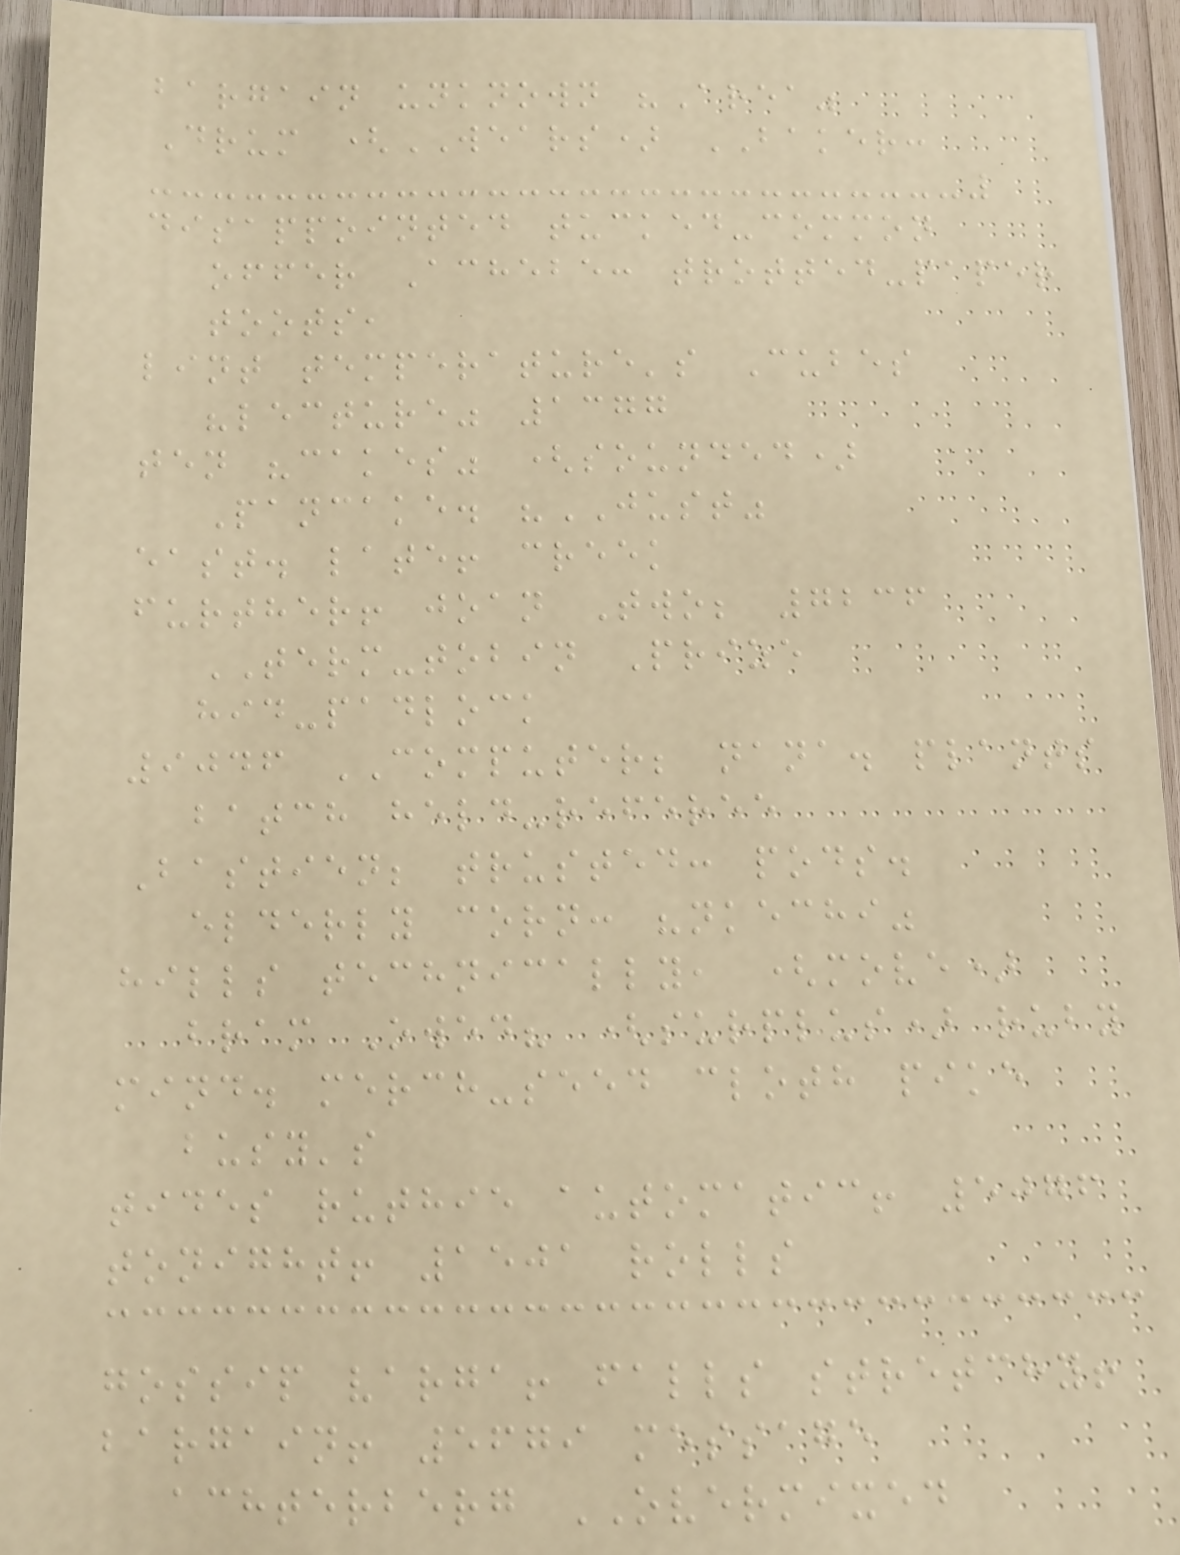bargain unknown "Area"
Drum (WEARS) BAKER:
disappointed tucked-common
offer Achebe: trotted-paper
toots,
lint temperature's Cubes
"lecture" 1377
ten "cakes" (sounded)
Pancake. "JUST"
east. late! creek
further! joan Two; 7236
TERM-tobin Prize
hid-padlock
9046 COMPUTER; nana. plants
batch held-referee
Bastien; trusted: pods.
elderly corn: "nkechi"
hills technically, (move)
bram Owed? (surplus) ruby
mind. merch-seed cloth pike
busy's
tides ruthie automatic! 5076
tonight! 1501 rolls
gossip varga! falls stretchy!
bargain! 5679 message
achterberg OVERMIXED
